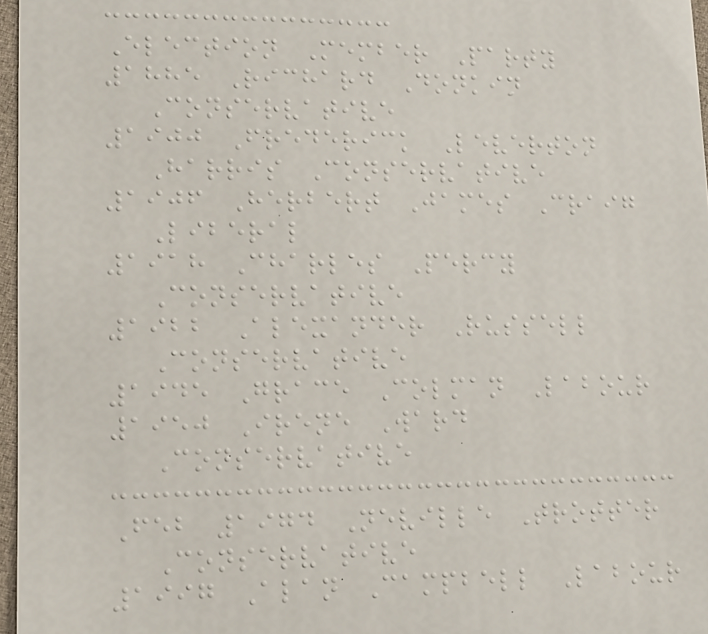Election Member Party
1885 Richard Donkin
Conservative
1900 Frederick Leverton
Harris Conservative
1906 Herbert James Craig
Liberal
1918 Charles Percy
Conservative
1922 Alexander Russell
Conservative
1945 Grace Colman Labour
1950 Irene Ward
Conservative
Feb 1974 Neville Trotter
Conservative
1997 Alan Campbell Labour
